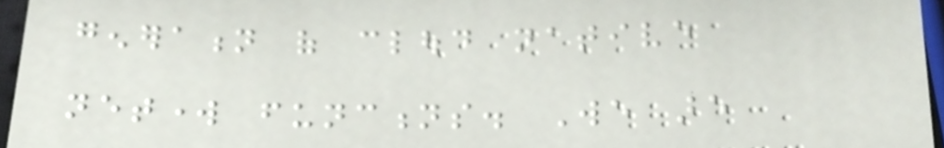generation of cloud native
network functions. We are
